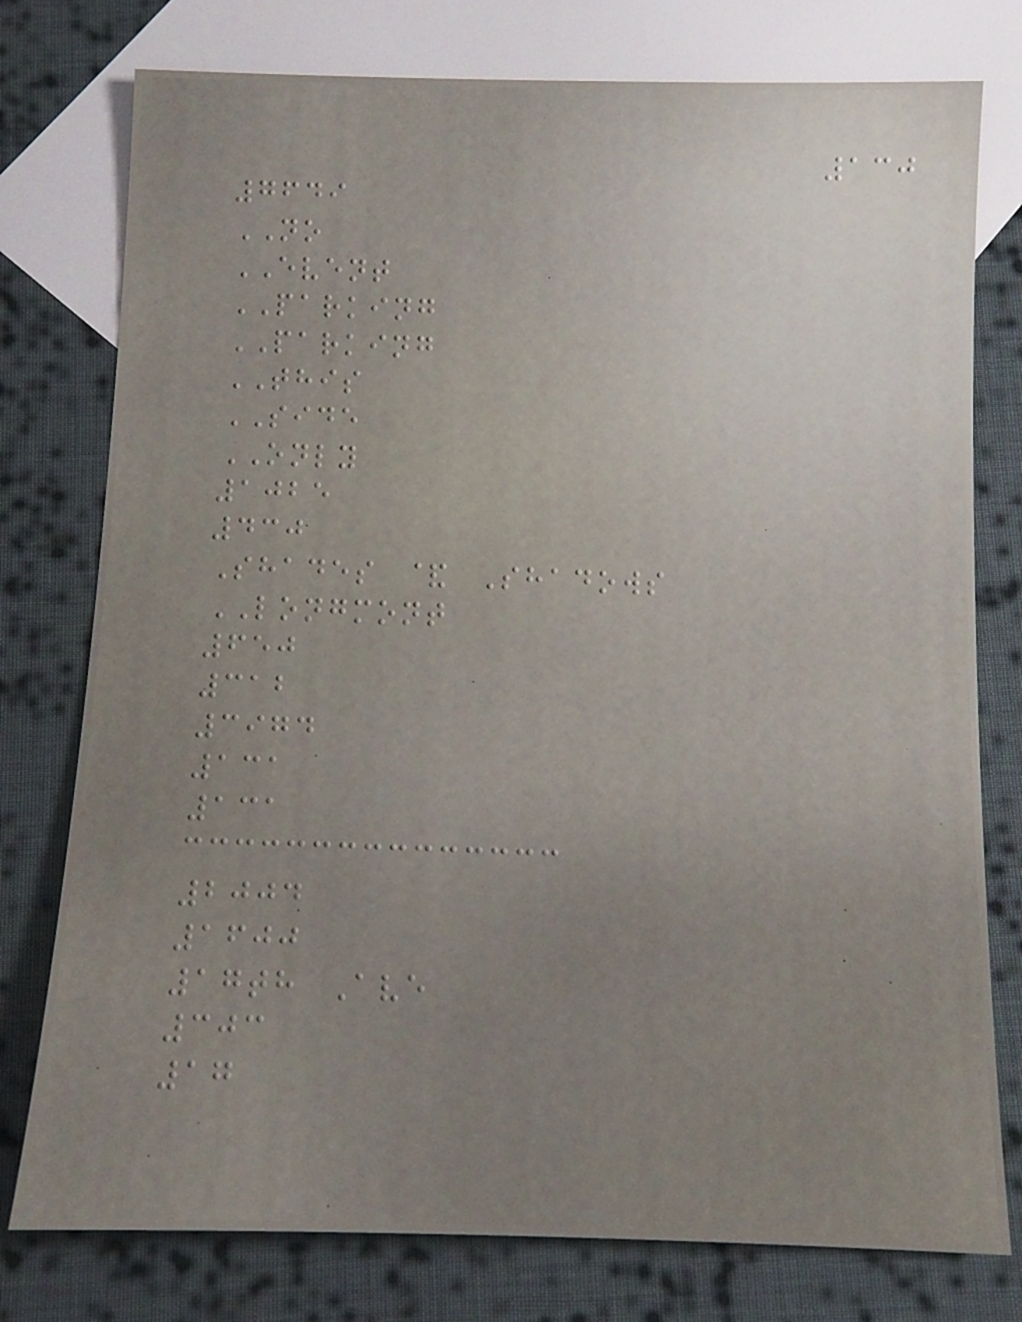130
7649
NO
EVENT
PARKING
PARKING
THIS
SIDE
ONLY
1025
430
Shades & Shadows
LONGMONT
650
312
3974
131
131
2004
1600
17th Ave
303
17
